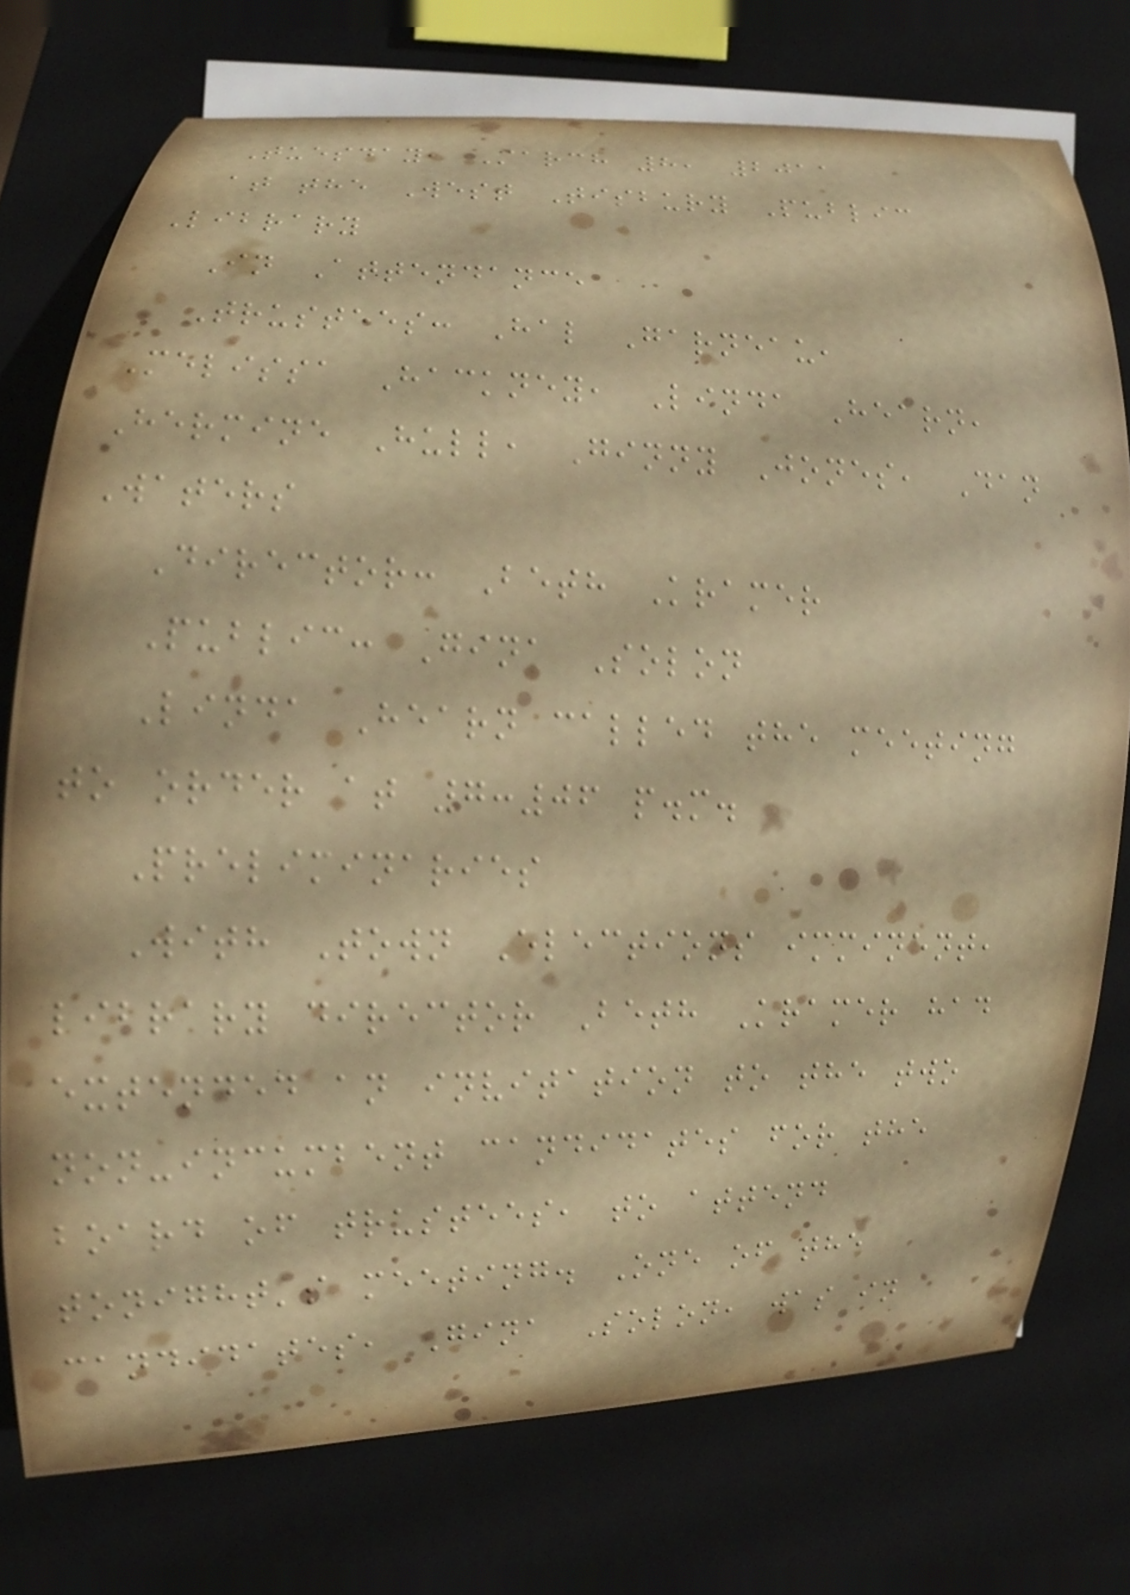Tuesday, March 8, 2011
at the West Tisbury Public
Library
In Attendance
Trustees: Hal Garneau,
Melissa Hackney, Linda Hearn,
Hermine Hull, Ginny Jones, Dan
Waters
Director: Beth Kramer
Public: Gina Solon
Linda Hearn called the meeting
to order at 7:06 p.m.
Preliminaries
With Town Elections imminent,
library director Beth Kramer had
extended an invitation to the two
non-incumbent candidates for the
board of trustees, to attend
tonight's meeting. One of the
candidates, Gina Solon, was in
